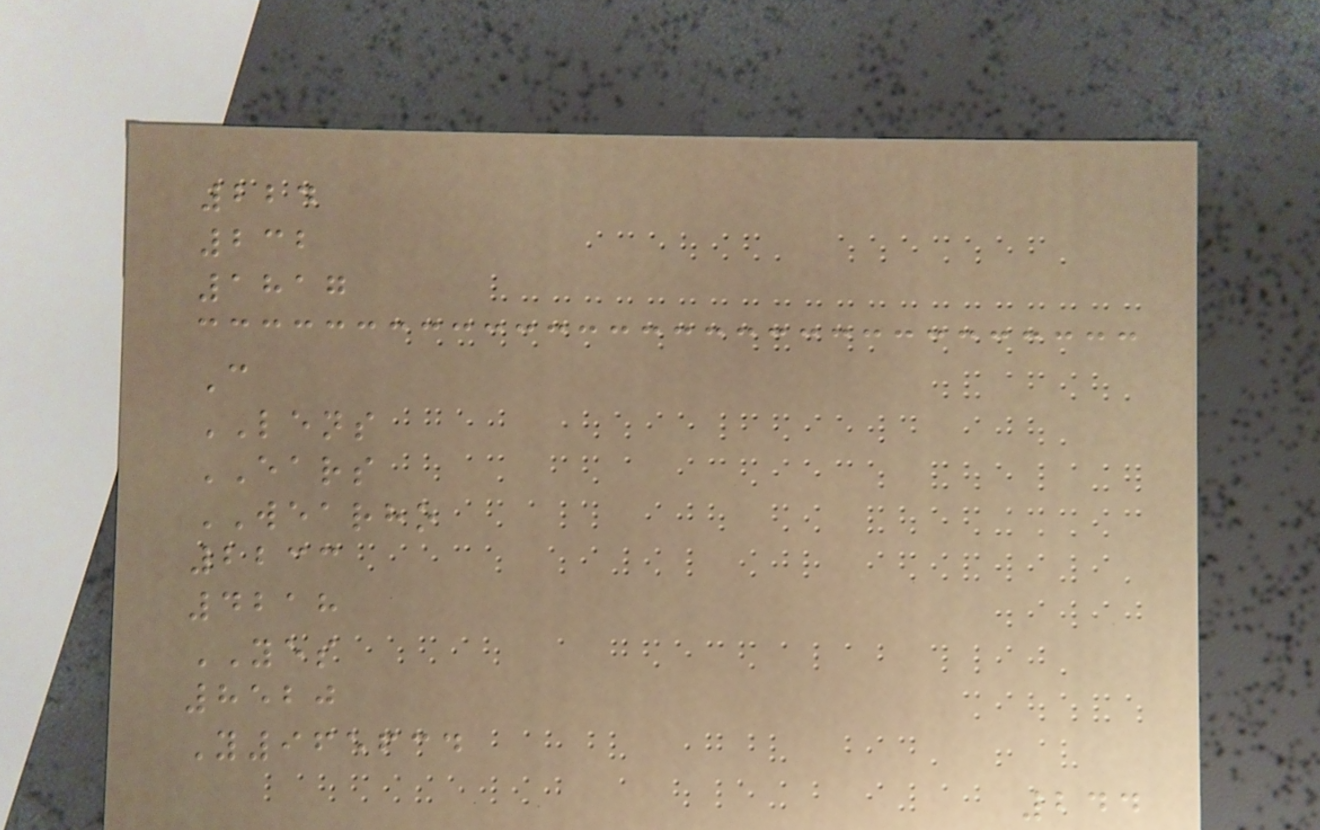224
232
1817
C
LENS
EARS
WEARHO
2233
4218
YES
8520
Y965634
244
